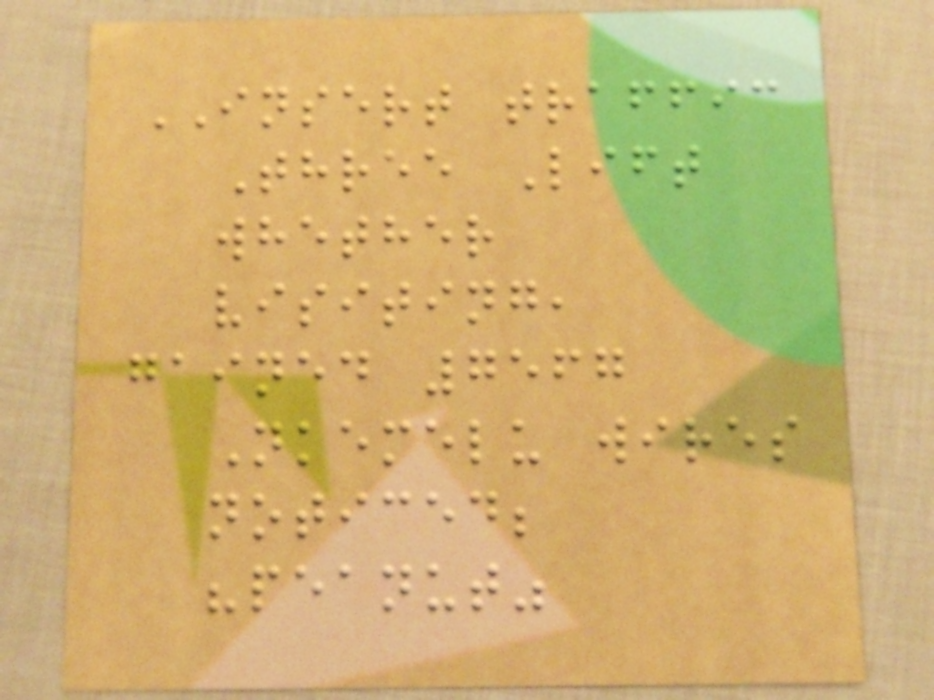INSERT traffic
Three Lift
whether
visiting,
gained 7567
Nkemelu wires
noticed;
"peanut"
